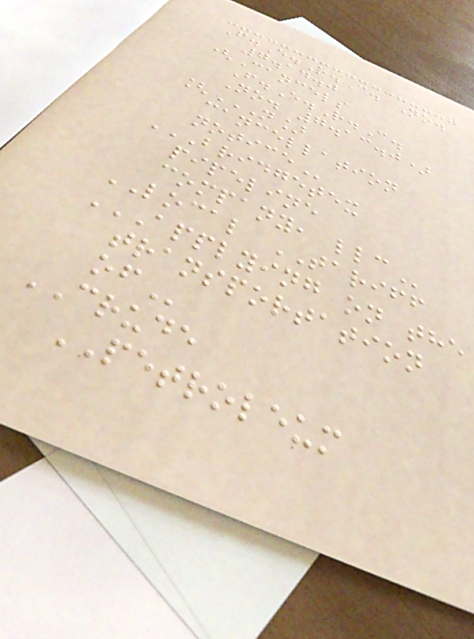F.E.R.C. No.
7.14.0
(Cancels
F.E.R.C.
No. 7.13.0)
[N]
CANCELLATION
NOTICE
BRIDGETEX
PIPELINE
COMPANY, LLC
LOCAL TARIFF
APPLYING ON THE
TRANSPORTATION
OF
CRUDE
PETROLEUM
